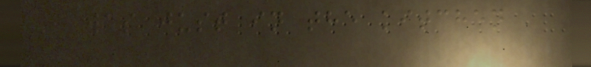I was just in the kitchen
